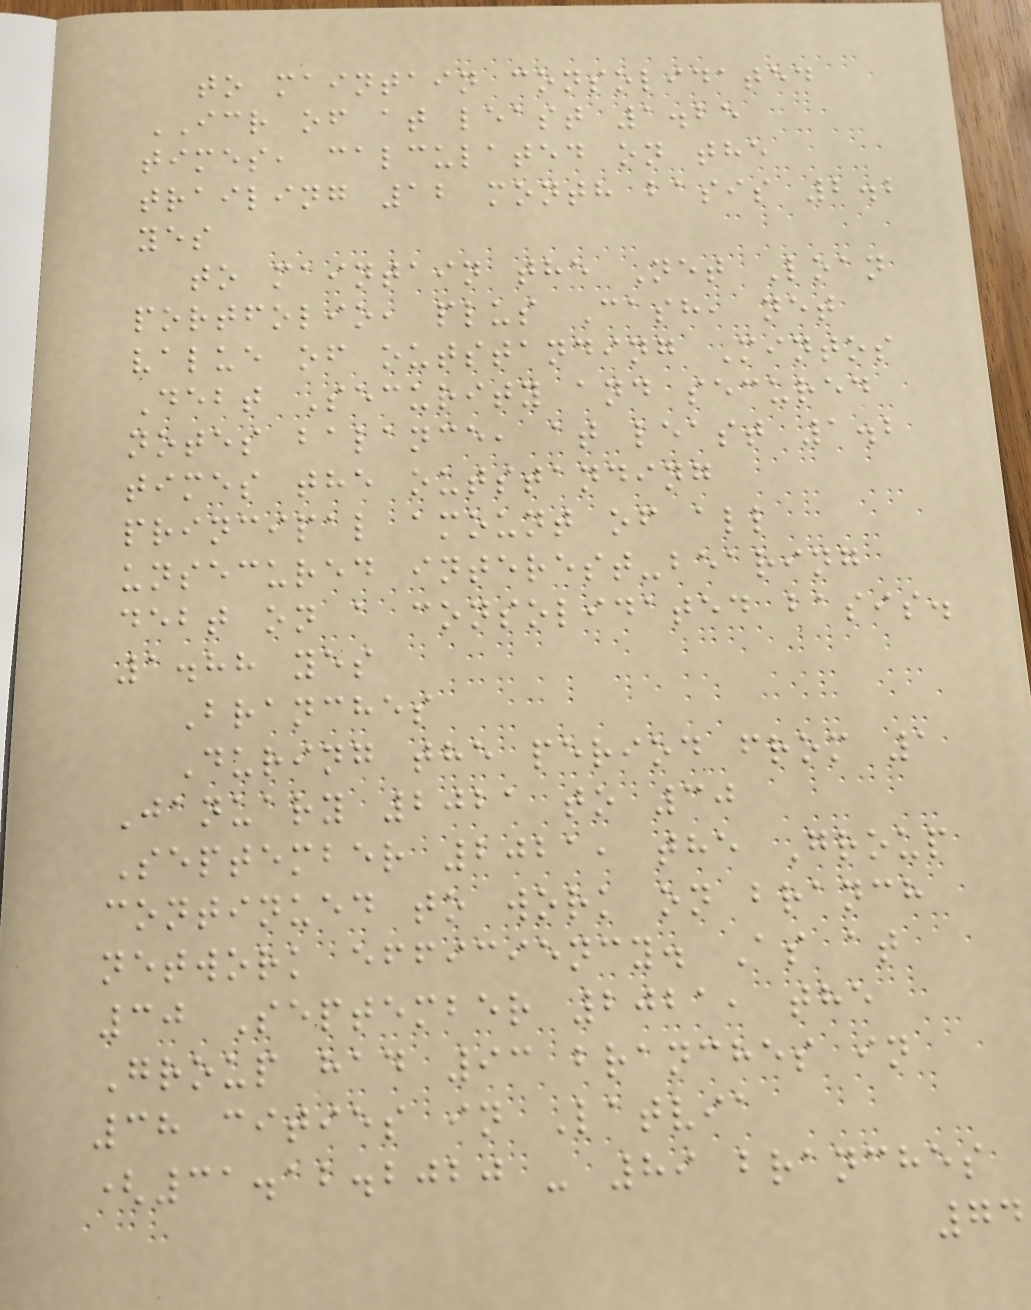to maintain consolidated
ICR of at least 1.25
times, calculated on the
trailing 12 month basis 2.2
yes
to maintain the Net Loan
portfolio, plus Cash, net
value of outstanding Mintos
Debt Security and secured
notes balance, at least 1.2
times the outstanding
principal amount of all
unsecured interest-bearing
debt on a consolidated basis.
1.88 yes
Branches
During the period from 1
January 2021 to 30
September 2021, the Group
continued to work on branch
network efficiency. As at
30 September 2021, the
Group had 93 branches in
38 cities in Latvia
(31.12.2020 - 89 branches
74
